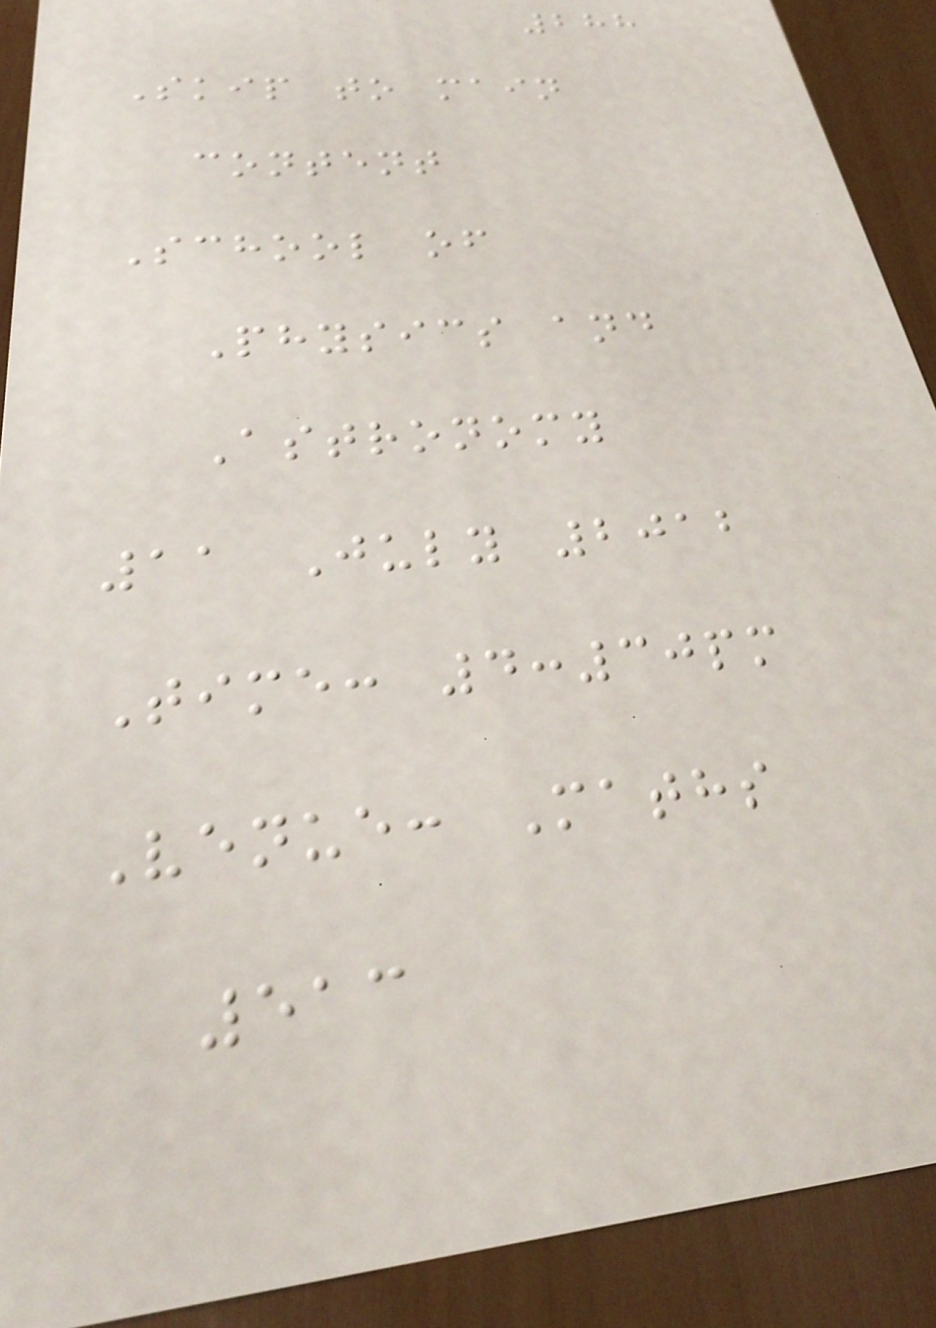288
Skip to main
content
School of
Physics and
Astronomy
11 July 2012
Time: 4:30pm
Venue: Maths
513
